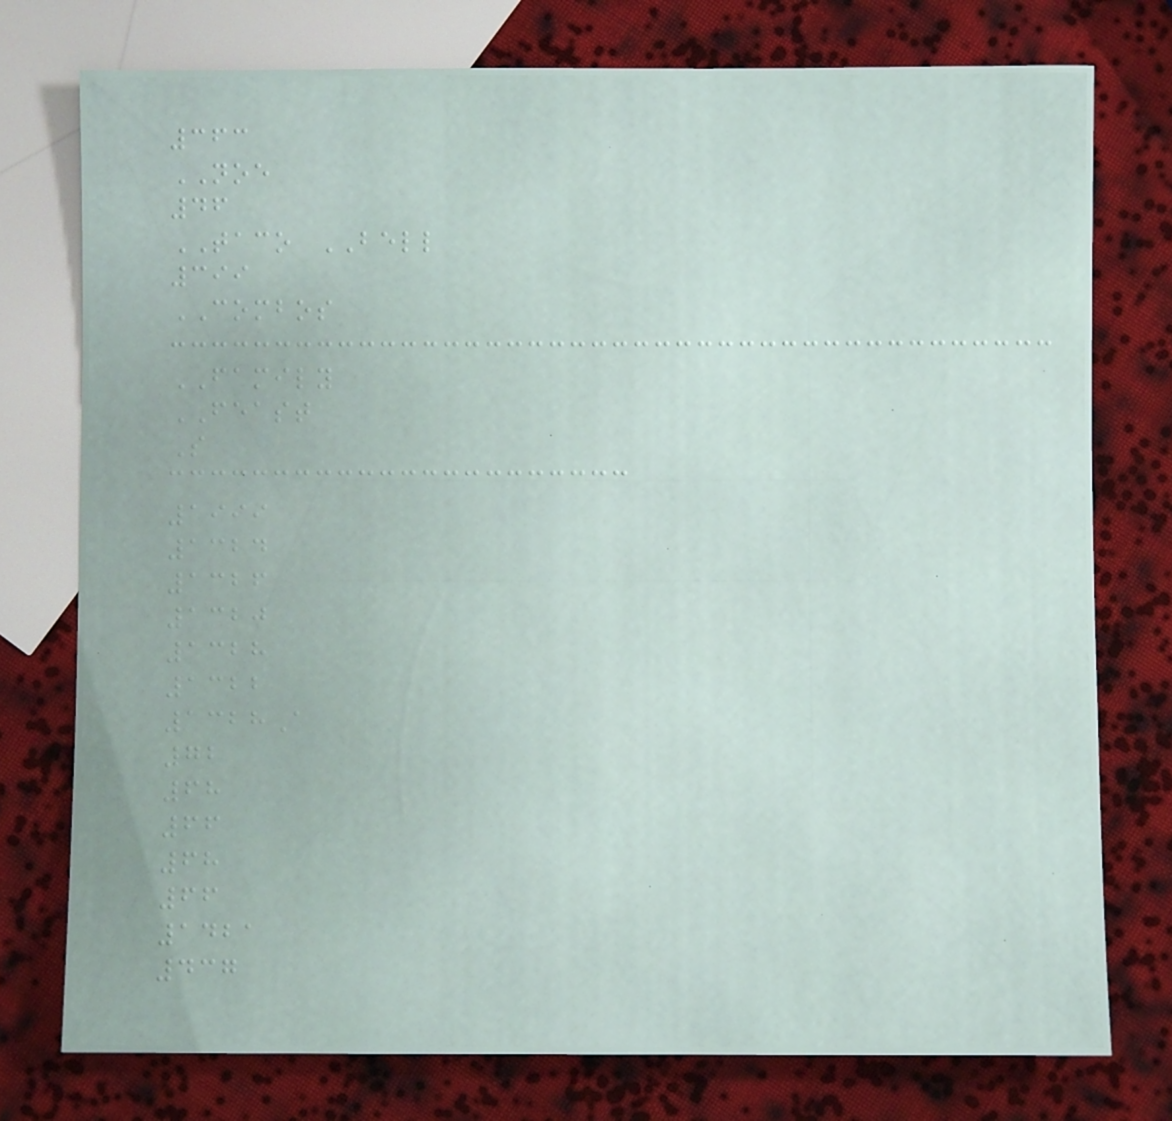363
NOE
46
TACO BELL
399
COMBOS
FAMILY
FEAST
S
1999
1324
1326
1320
1328
1322
1328A
72
68
66
68
66
1421
437
